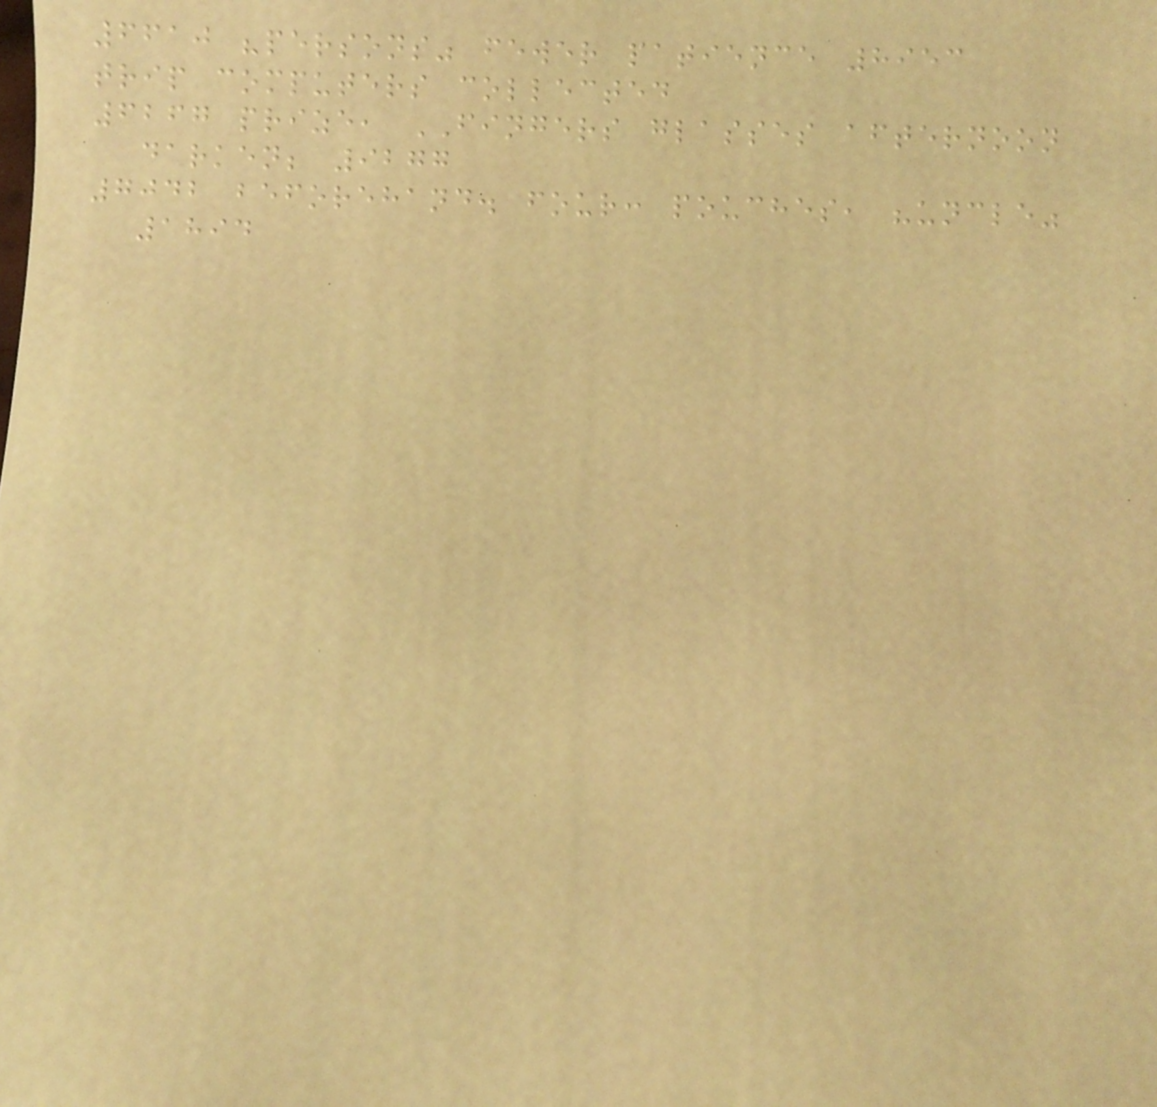6610 "persons" fewer patience 8953
trip computers collected
6267 prize, FINGERS glasses afternoon
darken; 9277
7042 beforehand. four: pouches, "uncle"
1894
